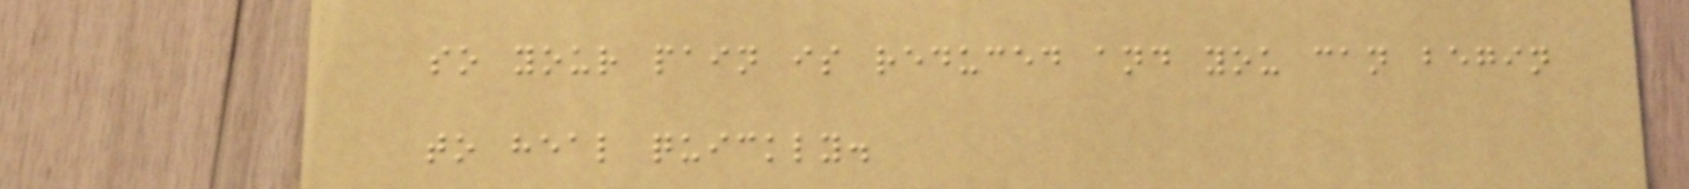so your pain is reduced and you can begin
to heal quickly.
